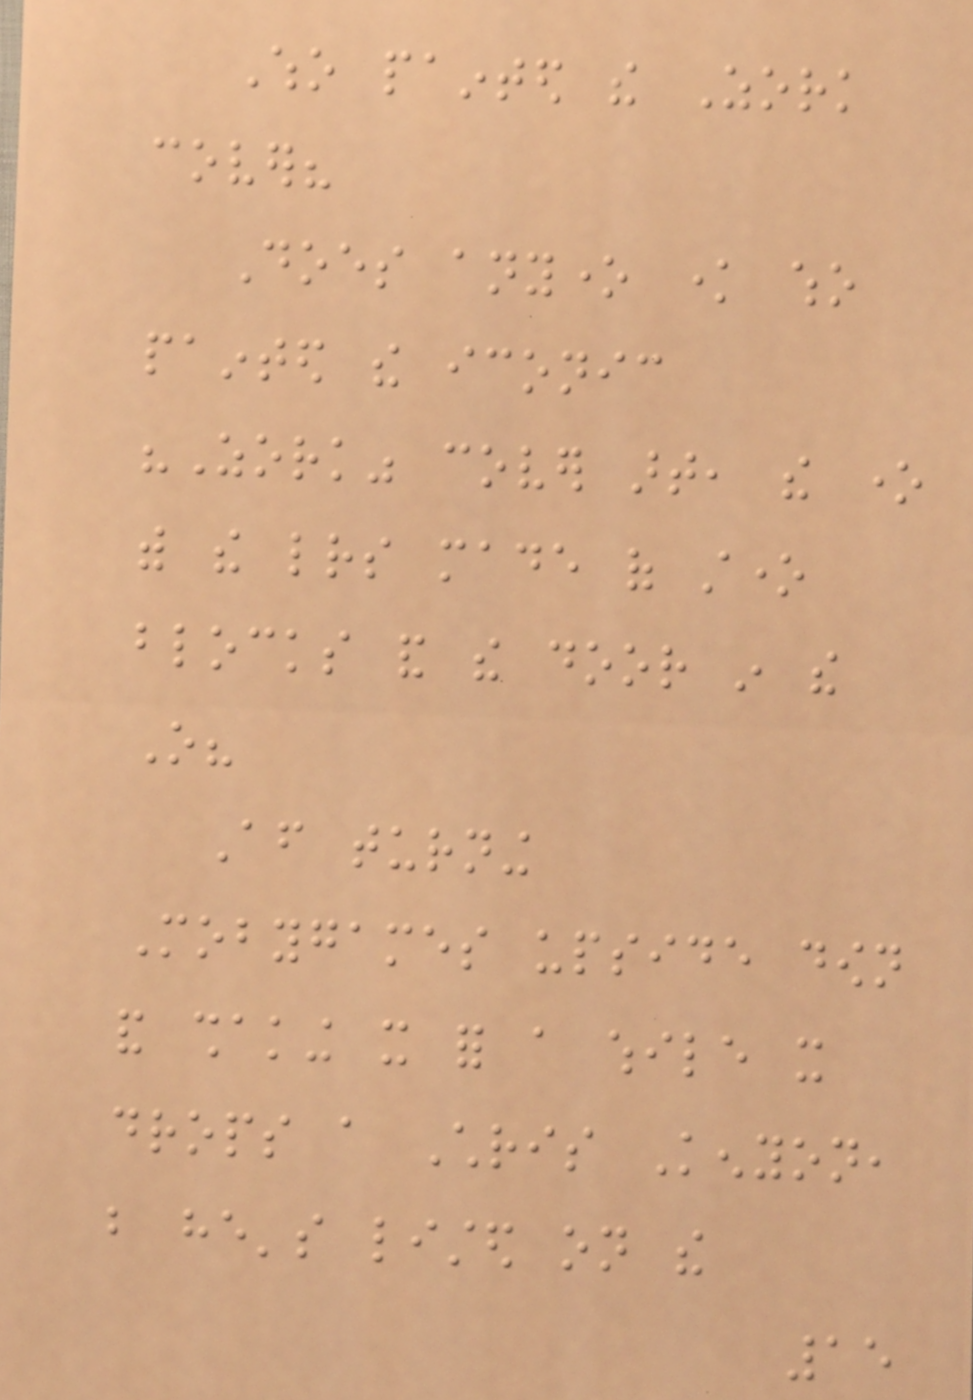Who painted the Zork
cover?
Does anyone know who
painted the iconic
"Zork" cover art, the one
with the letters made of stone
blocks and the door in the
O?
After turning
Mobygames upside down
and shaking it for a while it
drops a Chris Kenyon,
but he's listed on the
15
